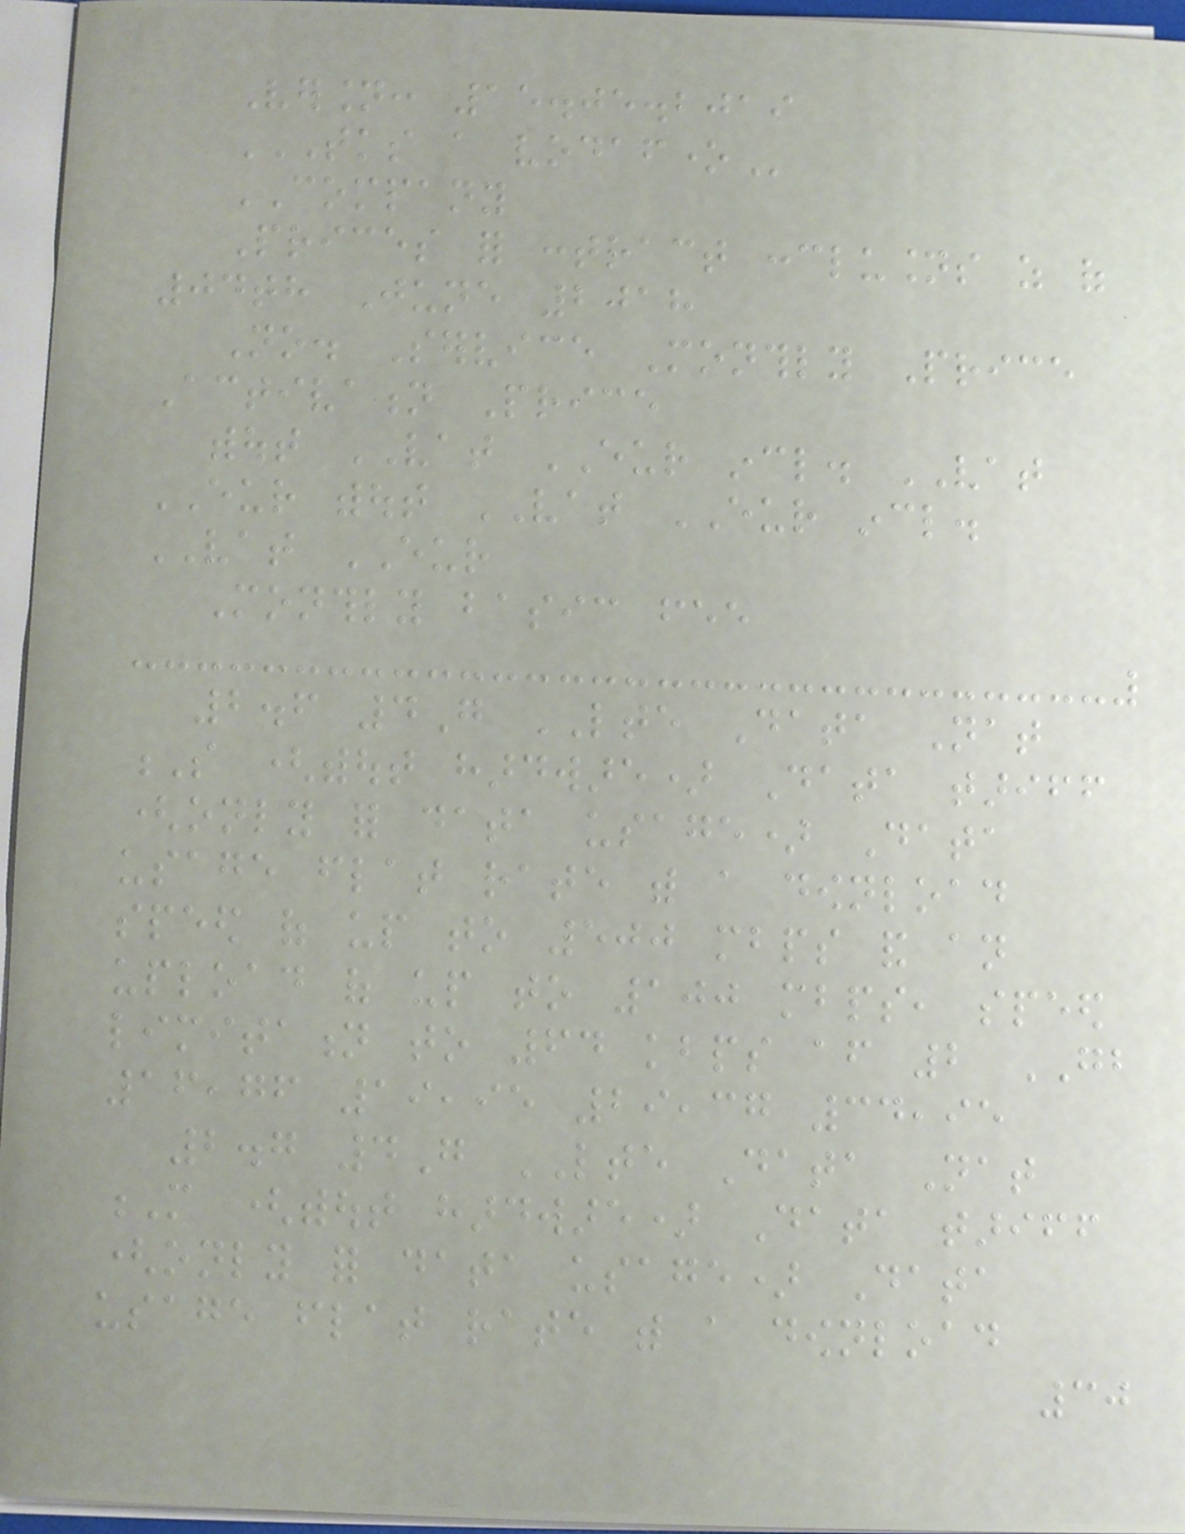Version: 15.05.2019
TKS A VODAFONE
COMPANY
Prices for contract conclusions as of
04th June 2018
No. Service Monthly Price
Activation Price
without VAT EUR incl. VAT
EUR without VAT EUR incl.
VAT EUR
Monthly basic fee
2.6 4G LTE Data Nat
S (without hardware) Data tariff
(only for data usage) Data
usage flat rate with a download
speed of up to 500 mbps and an
upload of up to 100 mbps, speed
limitation to 64 kbps after 2 GB
16,76 19,95 29,37 34,95
2.7 4G LTE Data Nat
M (without hardware) Data tariff
(only for data usage) Data
usage flat rate with a download
30
